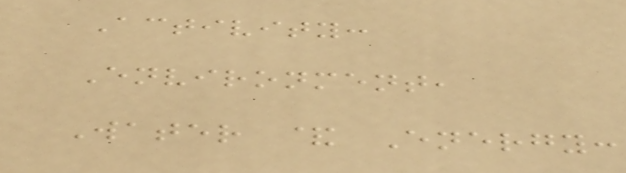Activity:
Environment,
Water & Energy:
